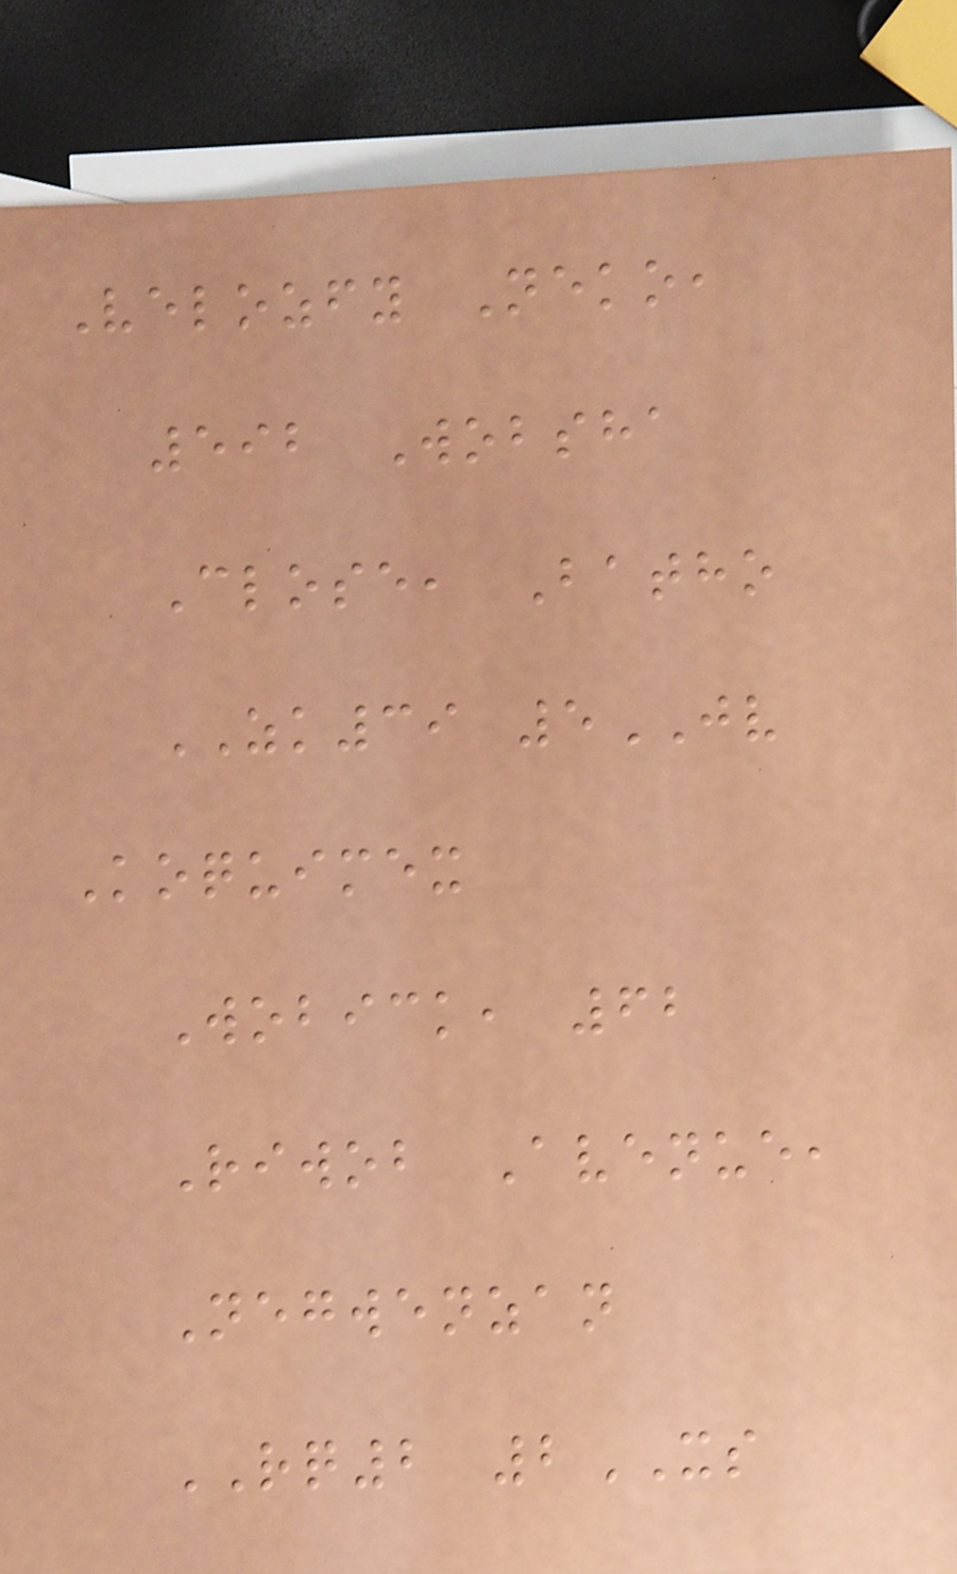Velozfy Neko,
592 Wobsha
Close, Batho
ZK39 5JV
Koquimex
Wobick, 62
Riwob Avenue,
Negwenzan
RQ2 2XS
